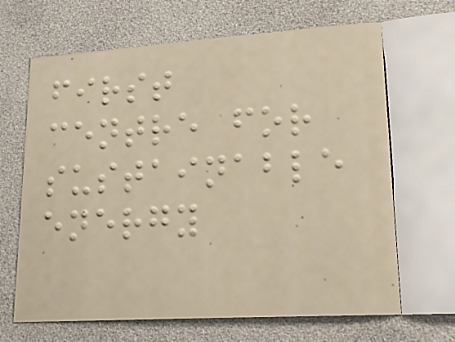first
centre for
sustainable
energy
